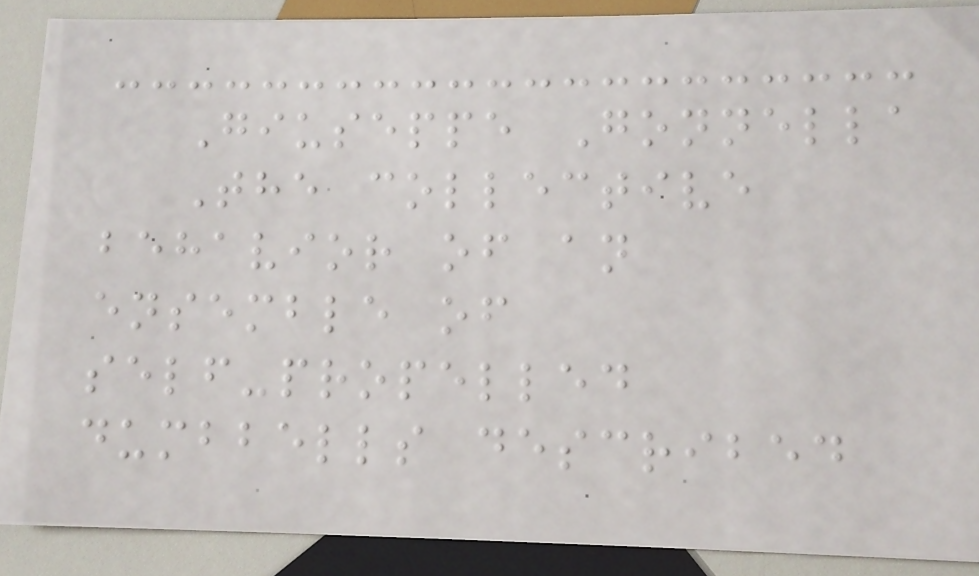Giuseppe Gonnella
The collective
behavior of an
ensemble of
self-propelled
dumbbells described
